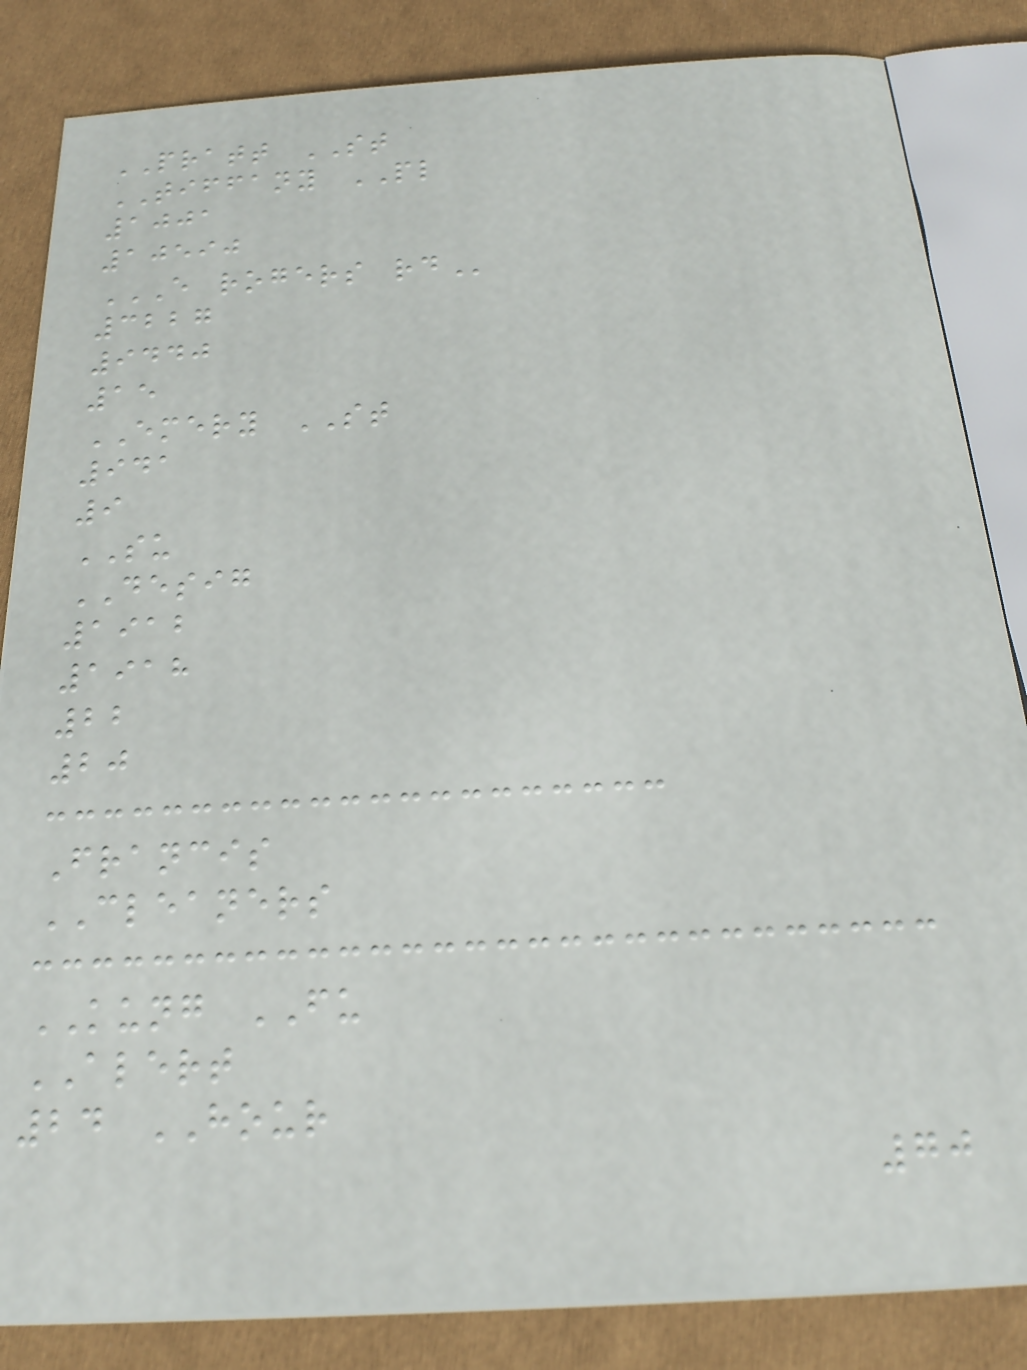PRATT ST
TIFFANY PL
1001
10590
E ROGERS RD
3227
9440
15
EMERY ST
941
9
SU
DESIG
1912
1918
22
20
Francis
CLEANERS
KUNG FU
ALERT
24 HOUR
70
